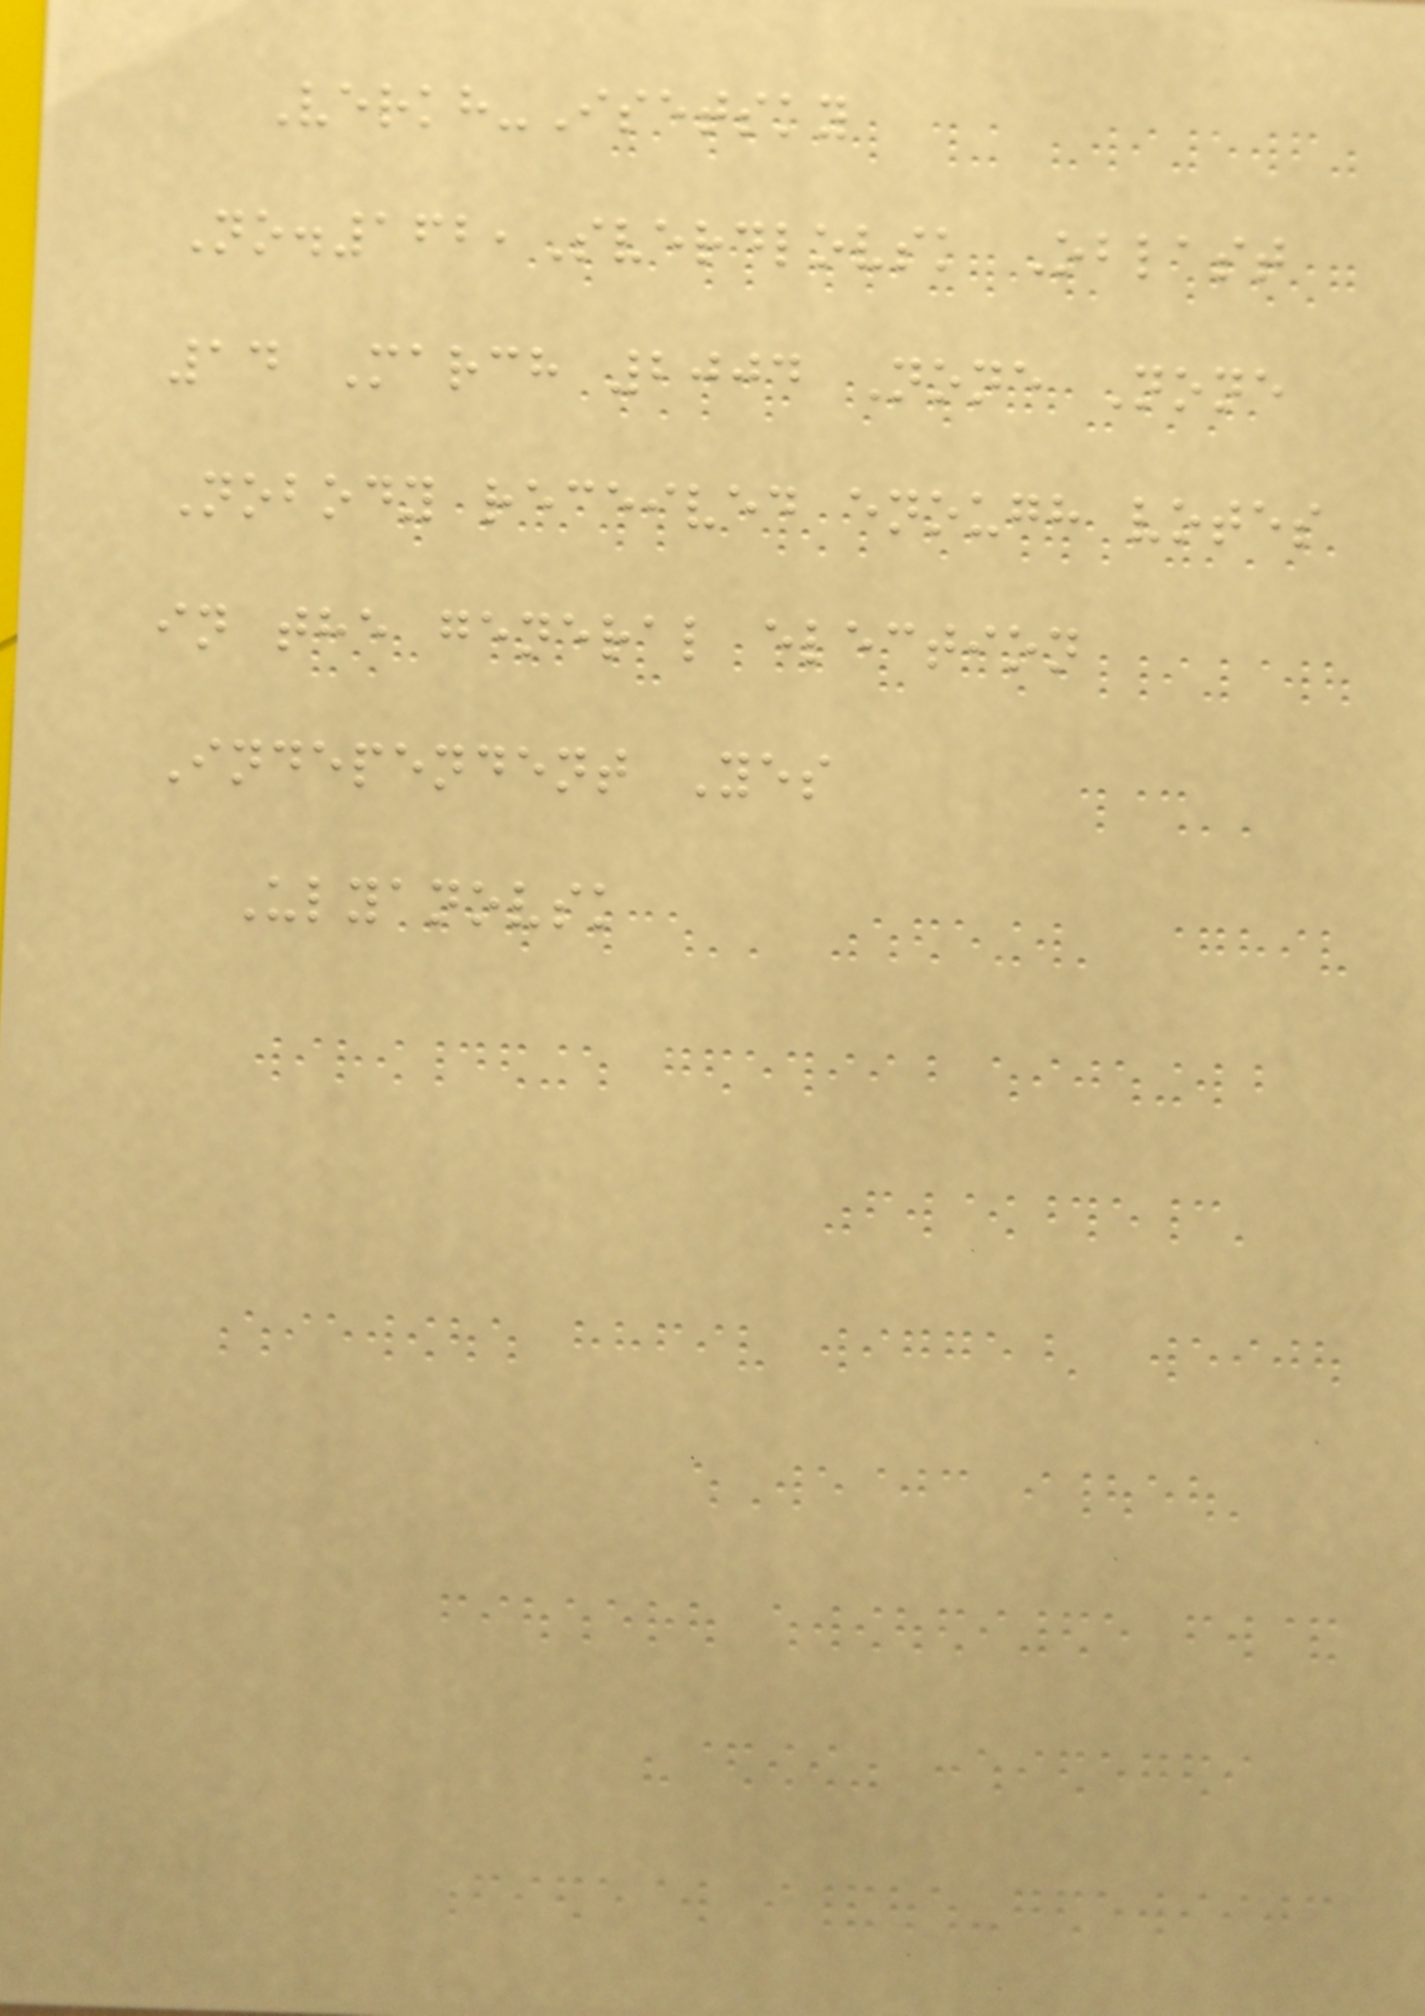Verkh-Isetsky
No.162,Sverdlovsk Oblast
14 March 2004 None None
Nobody received enough votes
in the general election
Independent Yes
Ulyanovsk
